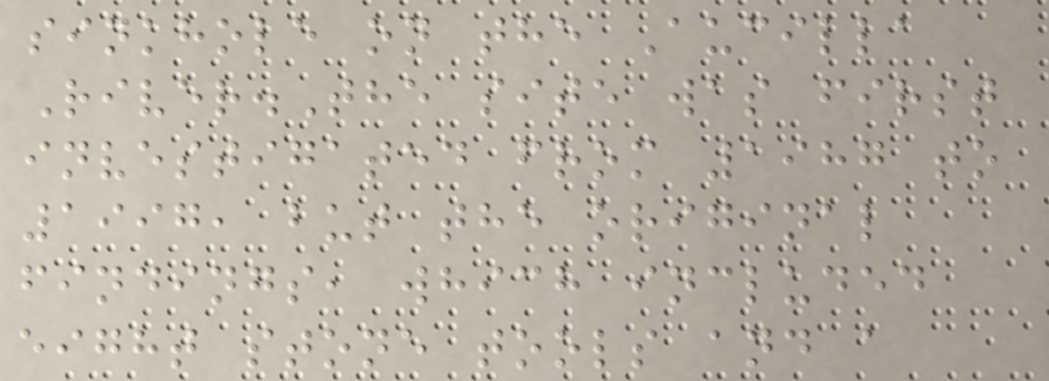sinkhole on the Aucilla
River.The site was first
investigated from 1987 to
1997, but the original
findings, which included
eight stone tools and a
